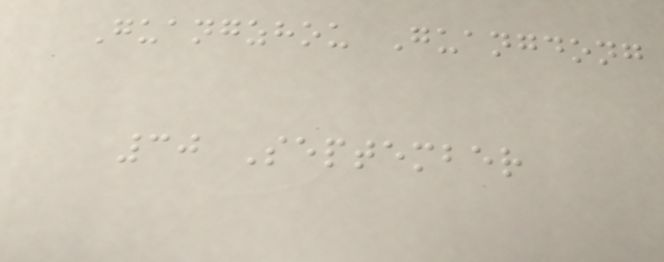Guangzhou Guangdong
30 September
